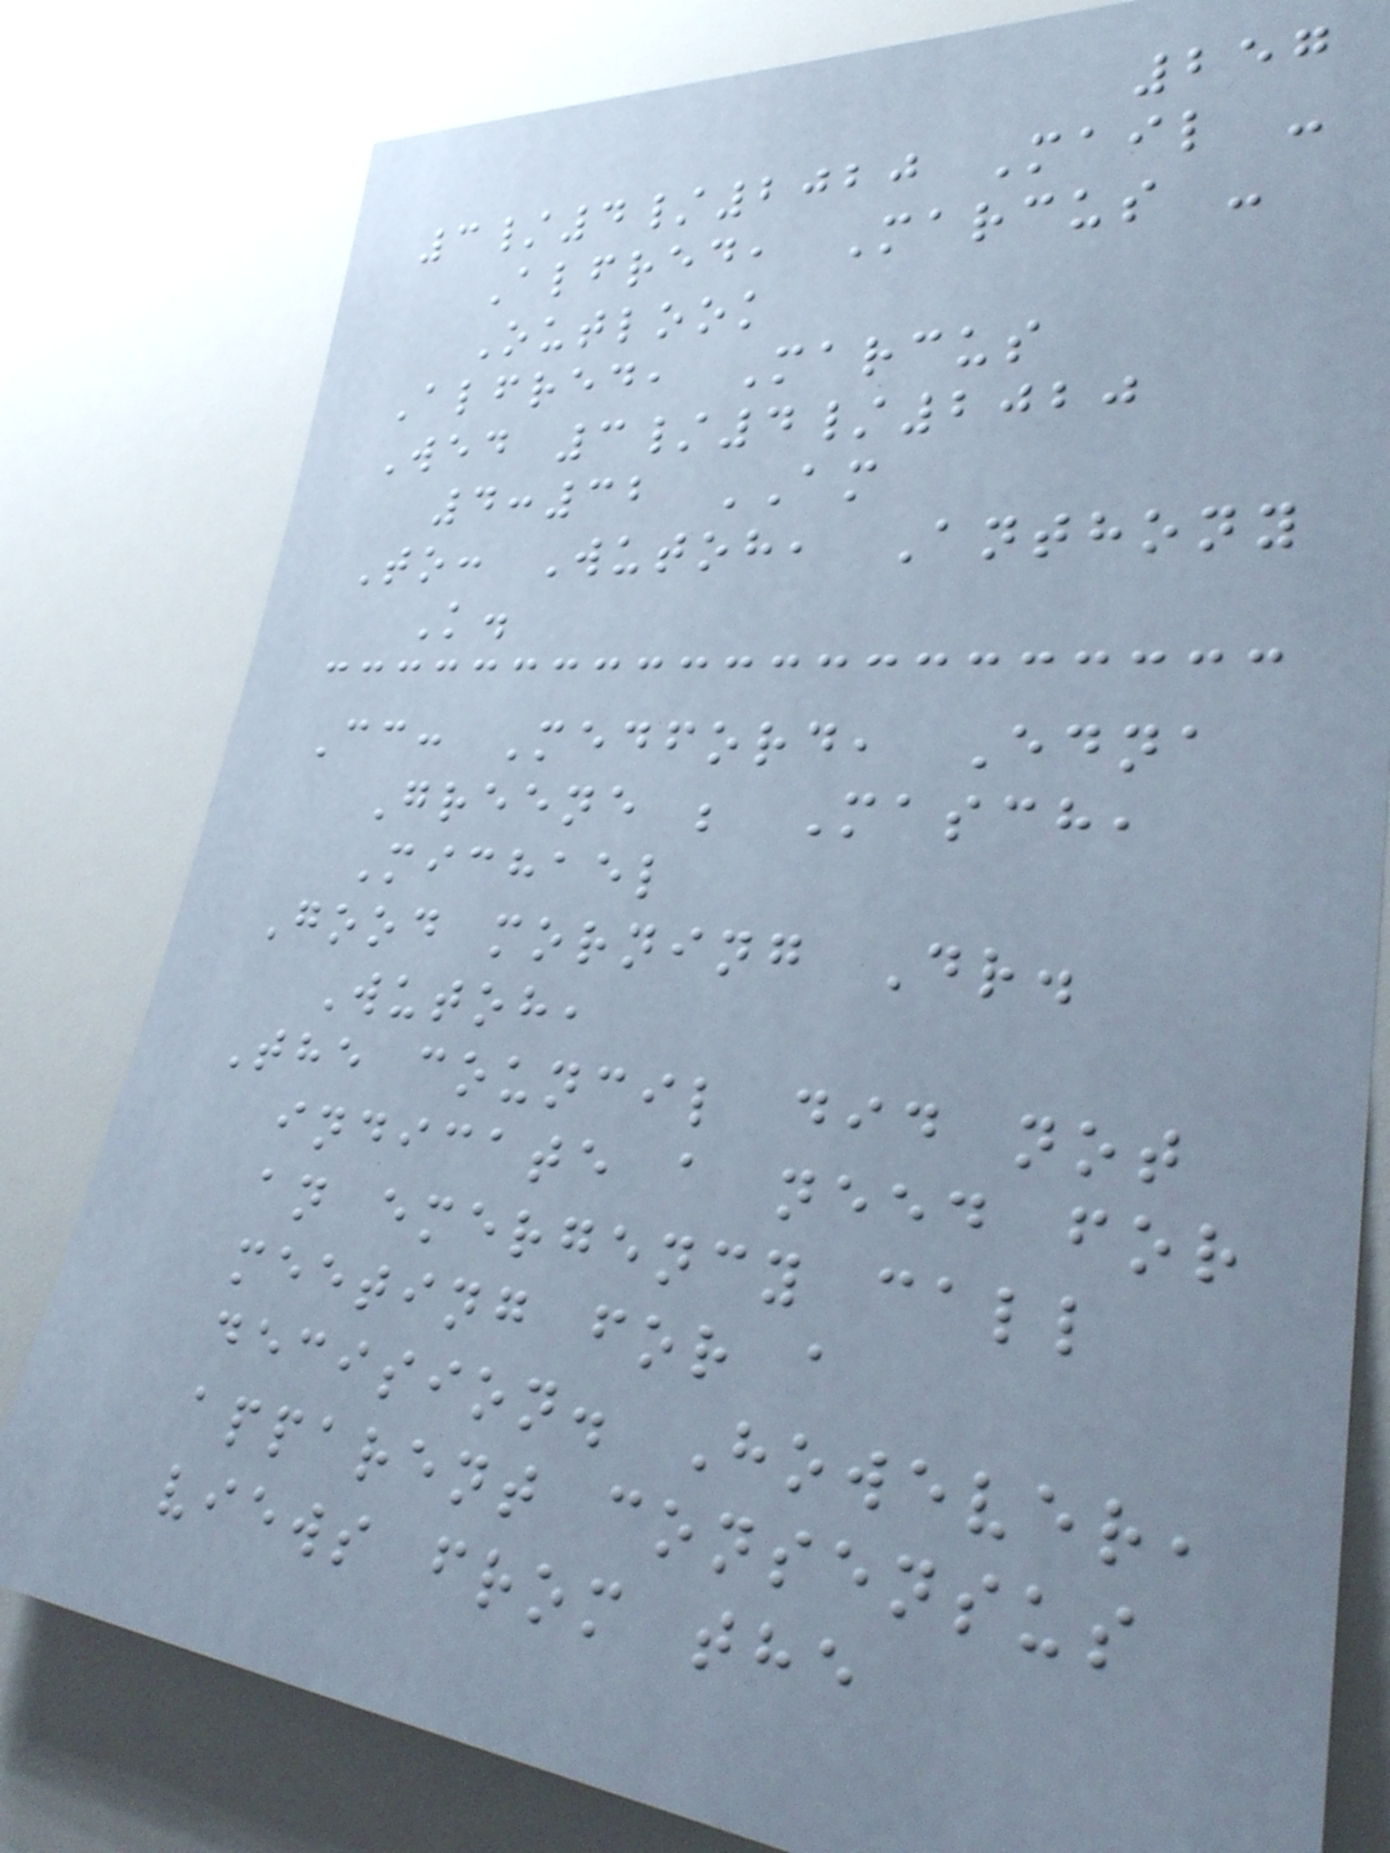257
3/4/2020 Mail -
Alfred, Marcus -
Outlook
Alfred, Marcus
Wed 3/4/2020
4:32 AM
To: Wutoh, Anthony
K.
Cc: Medford, Edna
Greene ; Masch,
Michael
Good morning Dr.
Wutoh,
The council did not
indicate a need for
an emergency call
meeting for a
decision. However,
apparent consensus
views from the
